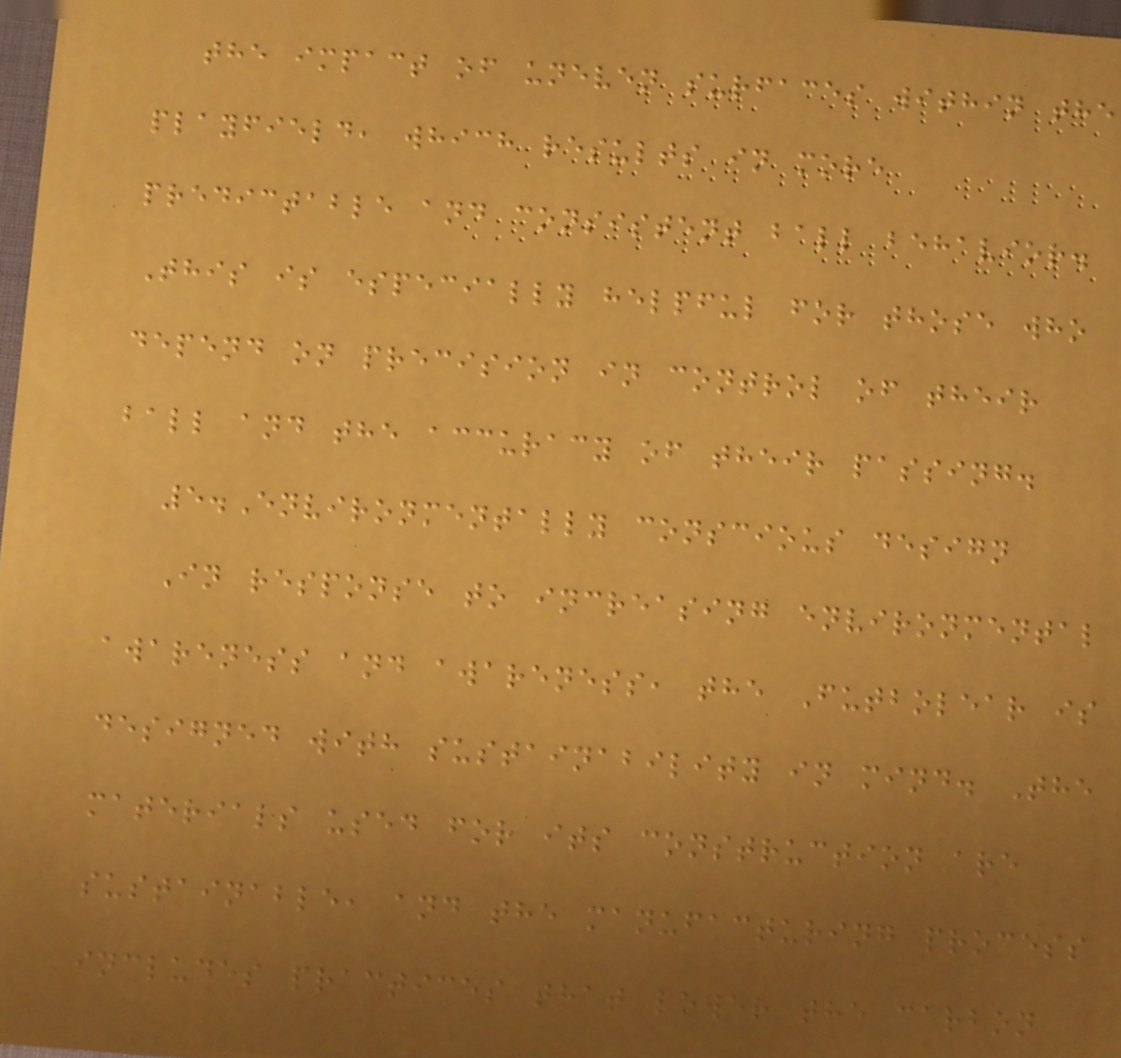the impact of uneven surfaces within the
playfield, which results in more
predictable and consistent ball behavior.
This is especially helpful for those who
depend on precision in control of their
ball and the accuracy of their passing.
5.Environmentally conscious design
In response to increasing environmental
awareness and awareness, the Futbolear is
designed with sustainability in mind. The
materials used for its construction are
sustainable, and the manufacturing process
includes practices that lower the carbon
